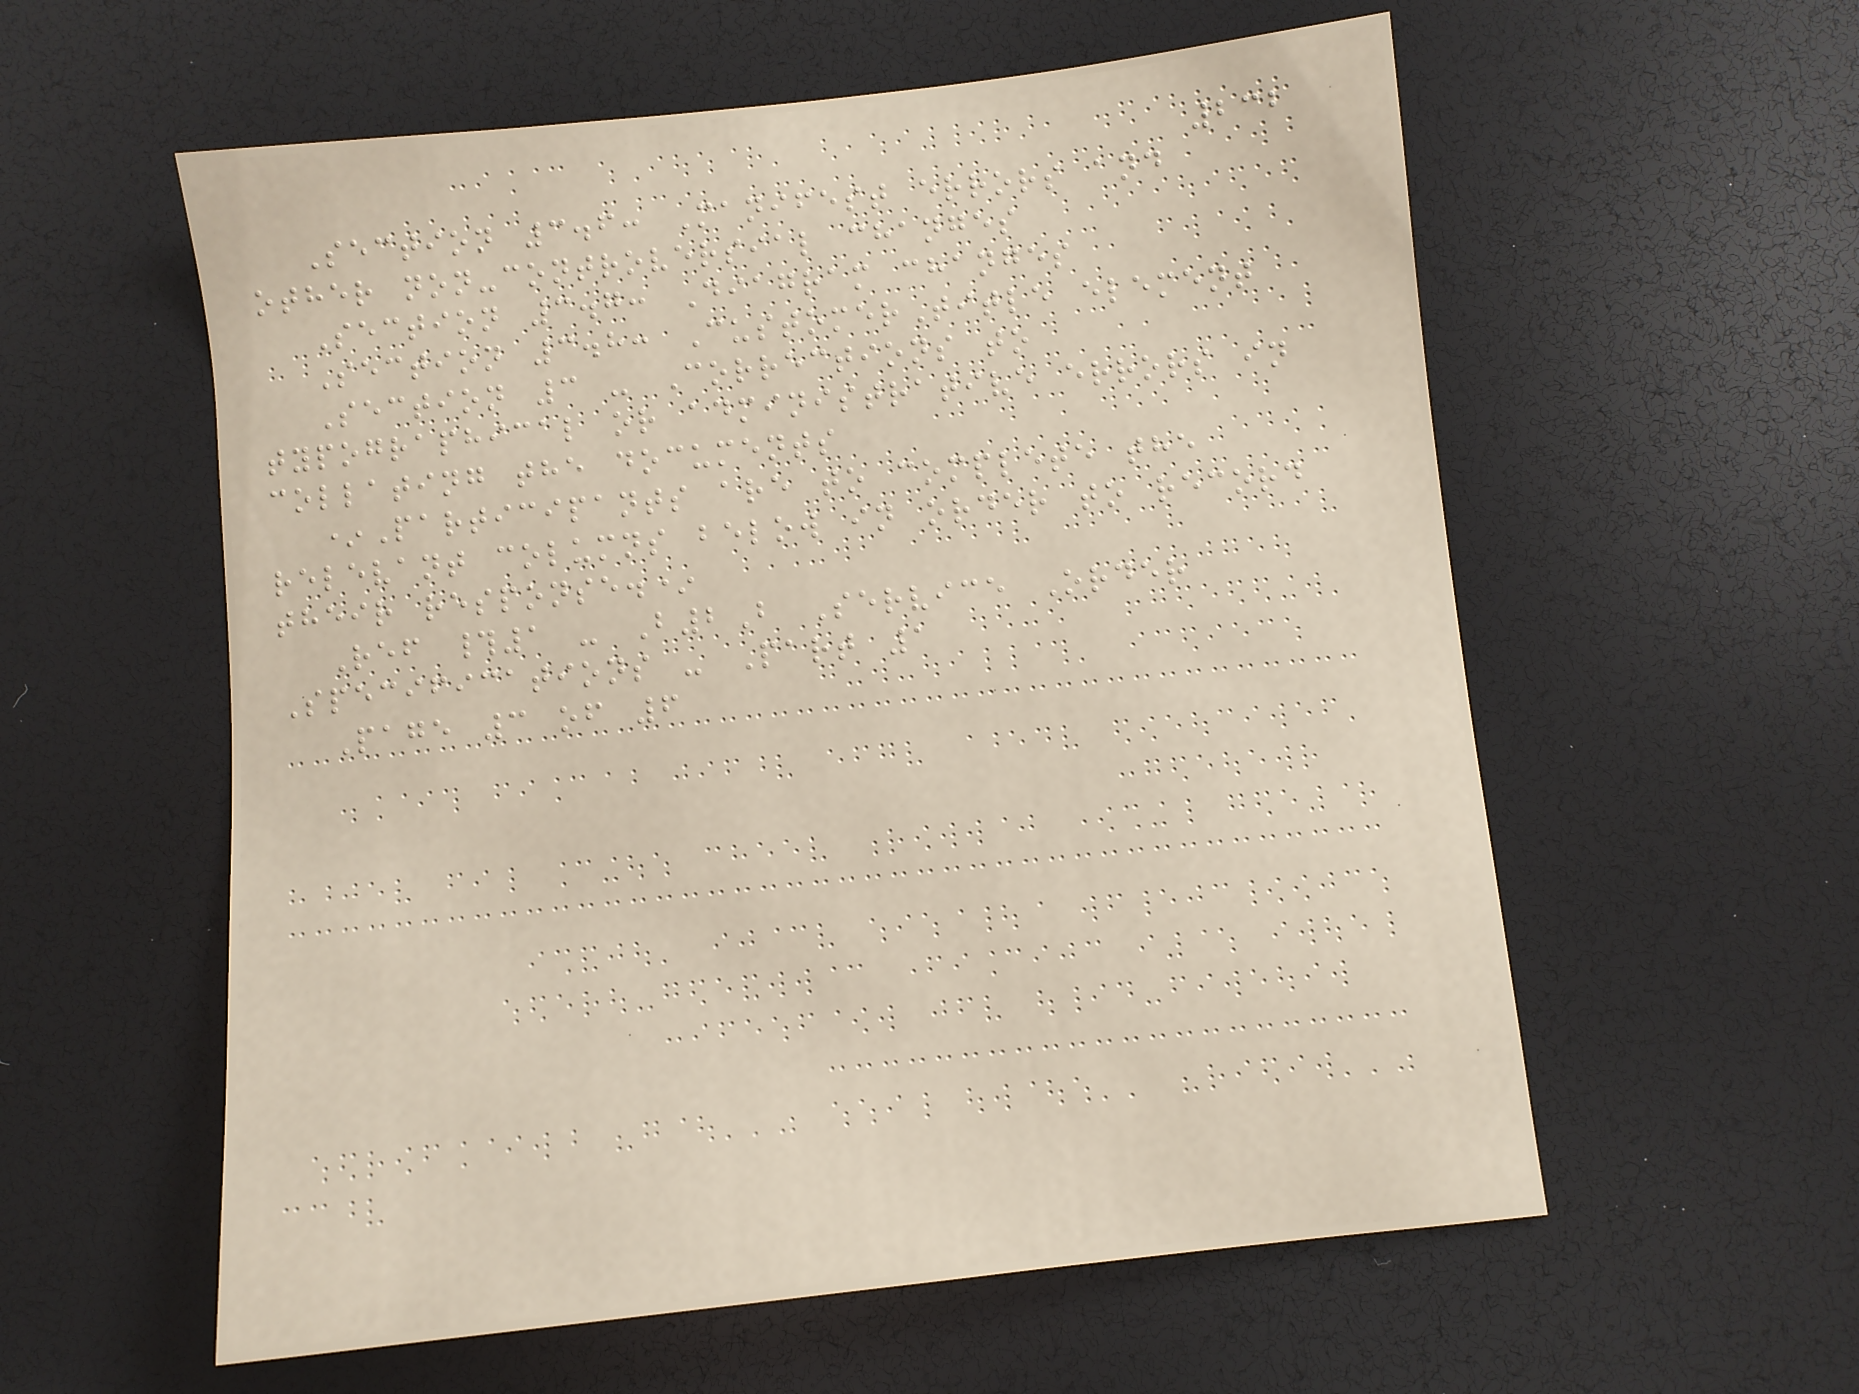232
Section 3.6: Manifest errors and
other non-controversial changes
Section 3.7: Diagram changes
Section 3.8: CustomerTitle element
Section 3 - Corrections to
typographical or administrative errors in
collating the documents
*Participants are to complete the
relevant columns below in order to record
their response.*
Ref #1 - B2B Service Order
Specifications - Part 1
Page 3 of 6
